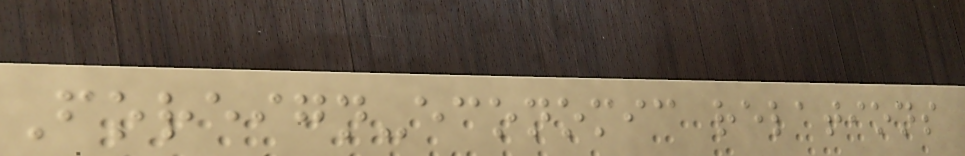Foreign-economic relations
